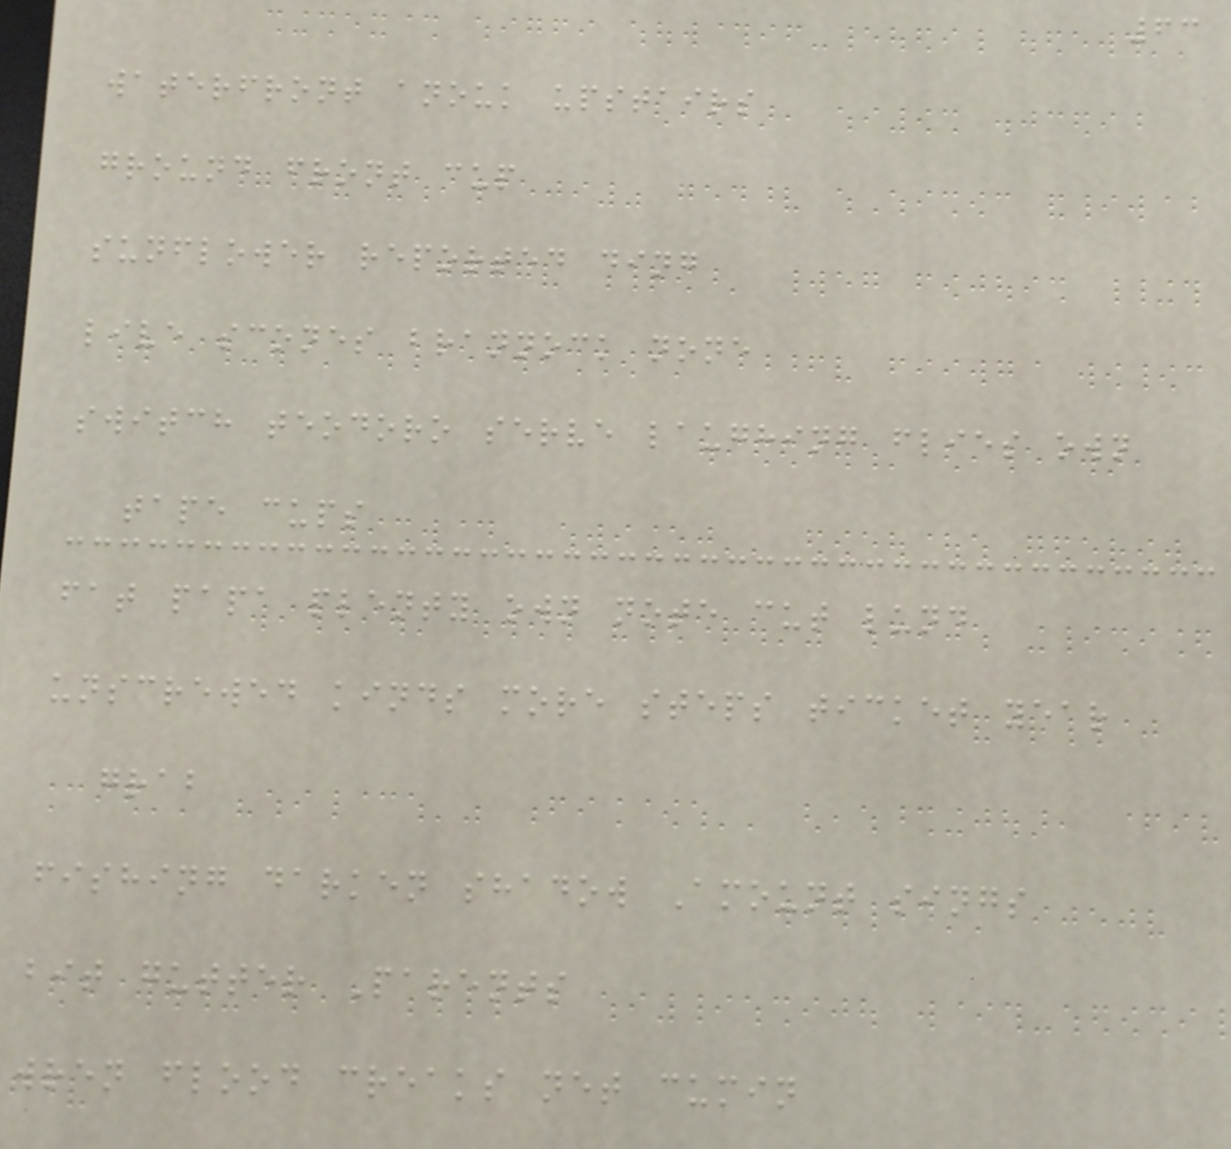63
waterfront anouk upstairs
ground front cup
sunflower reported ding
live scones brannock none
switch teodoro serve laughing flies own
tape cups
fat papa plenty own note cut lund
unscrewed kinds more steps ticket year
grab
fishing darken shadow Amount sings
bit gutter Parents
wren flood creaks net cumin
